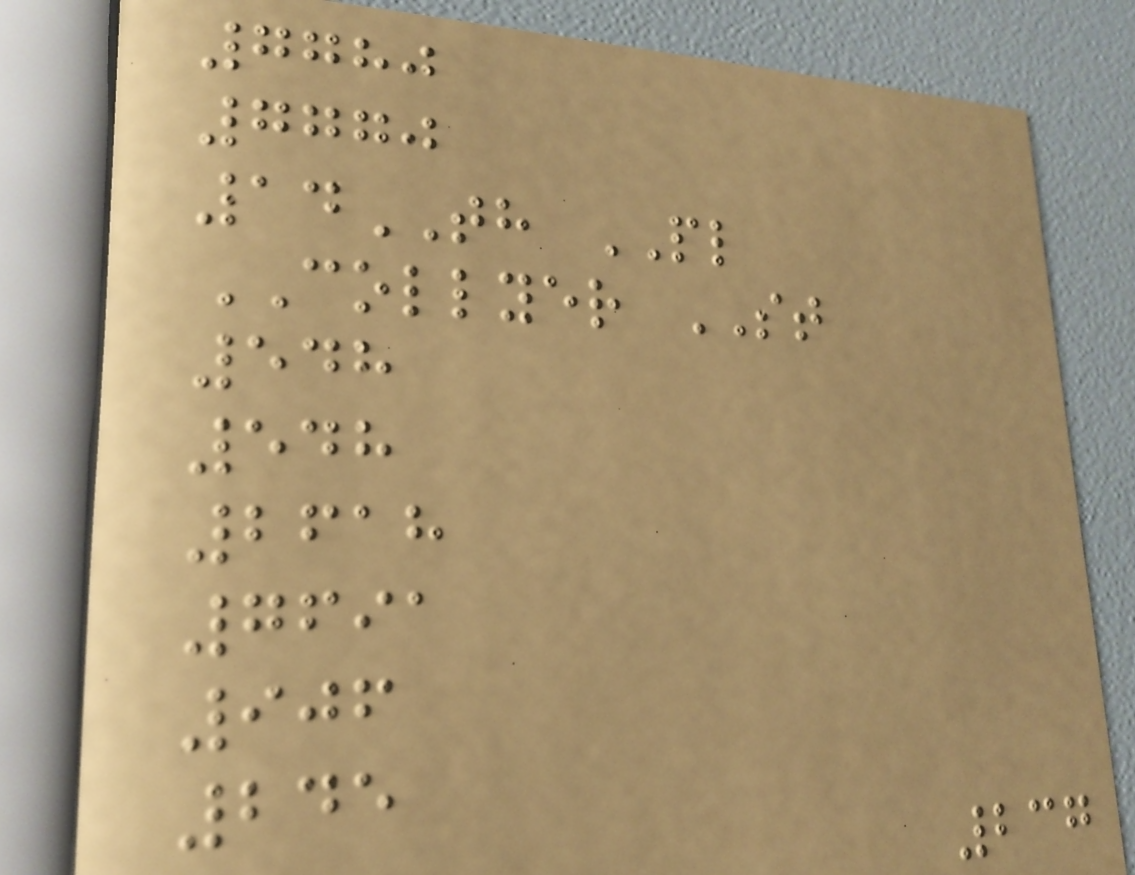7780
7770
14TH PL
COLLYER ST
548
548
2618
7691
906
245
237
